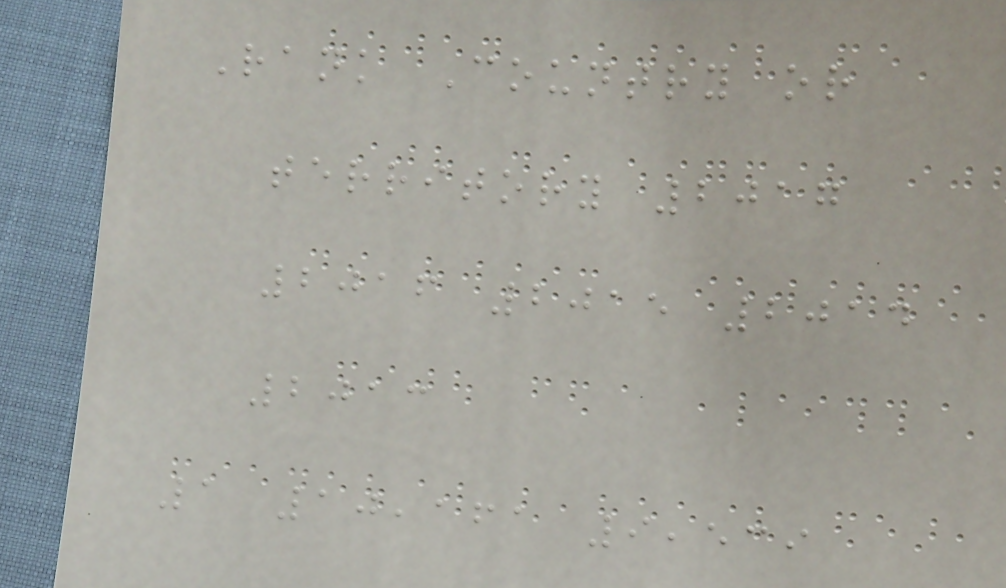Rank Country or
territory 2017
2016 2015 2014
2013
1 10,161 9,539
